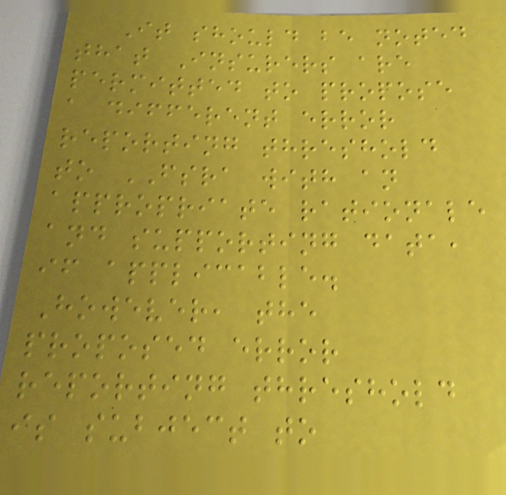It should be noted
that Insurers are
permitted to propose
a different error
reporting threshold
to FSRA with an
appropriate rationale
and supporting data,
if applicable.
However, the
proposed error
reporting threshold
is subject to
